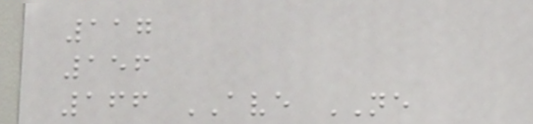117
156
166 AVE NE
